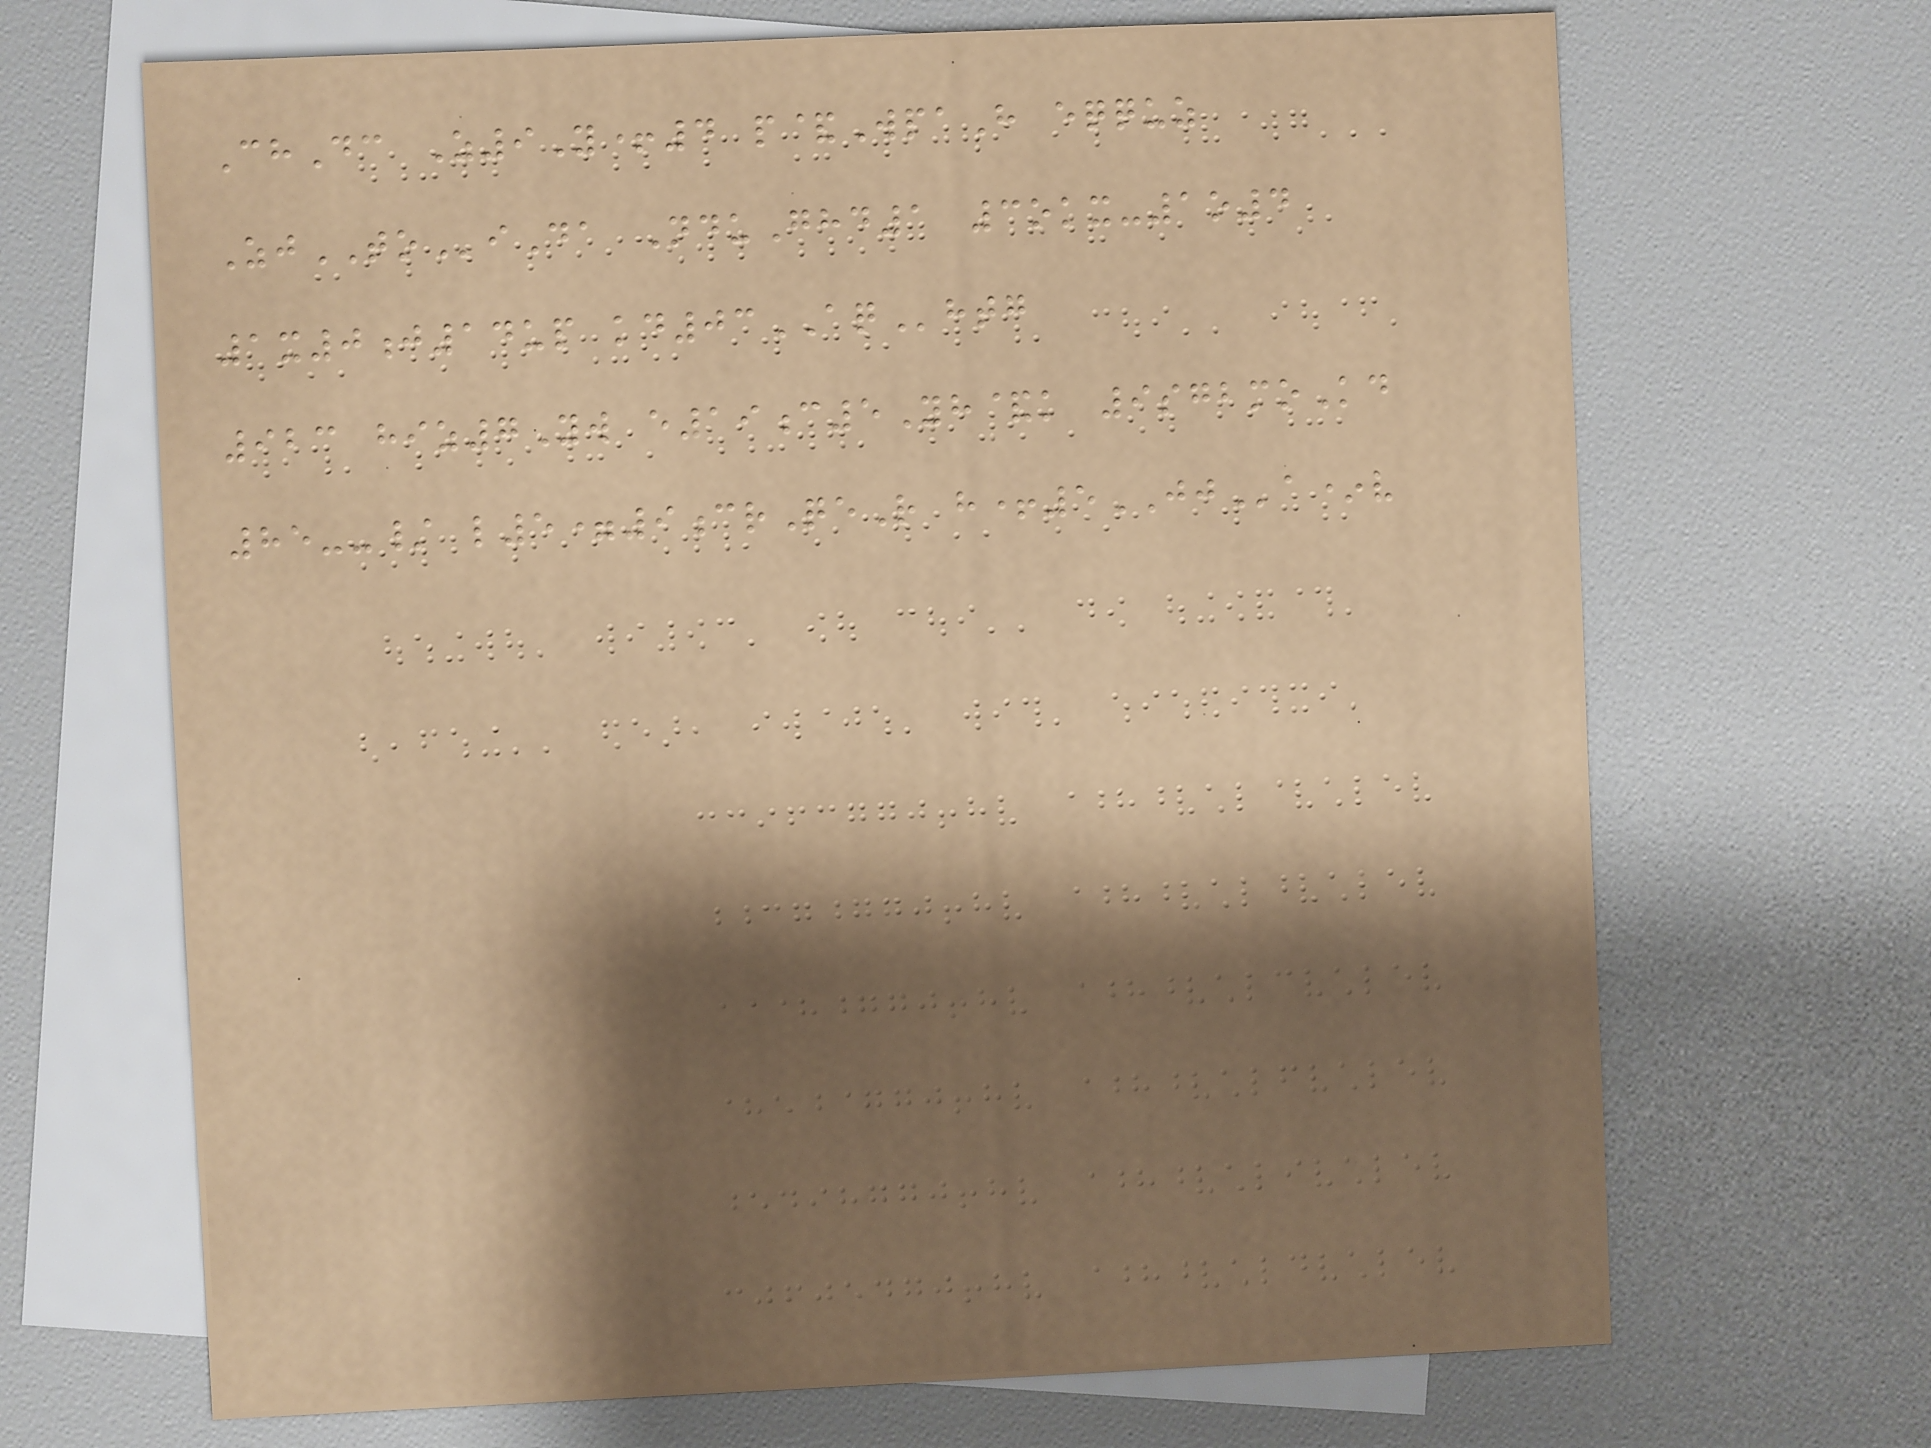ChDc Z9Y+4 p&WpaH eqquz
ZjTOiDa NduGhd1 3okx-1o4
1x0j14up kd03AQhtg
923 hiz7Yw e19c5Yh&k 9sgbmoKd
85--/ l5=9crQeR h+5JJa*v
